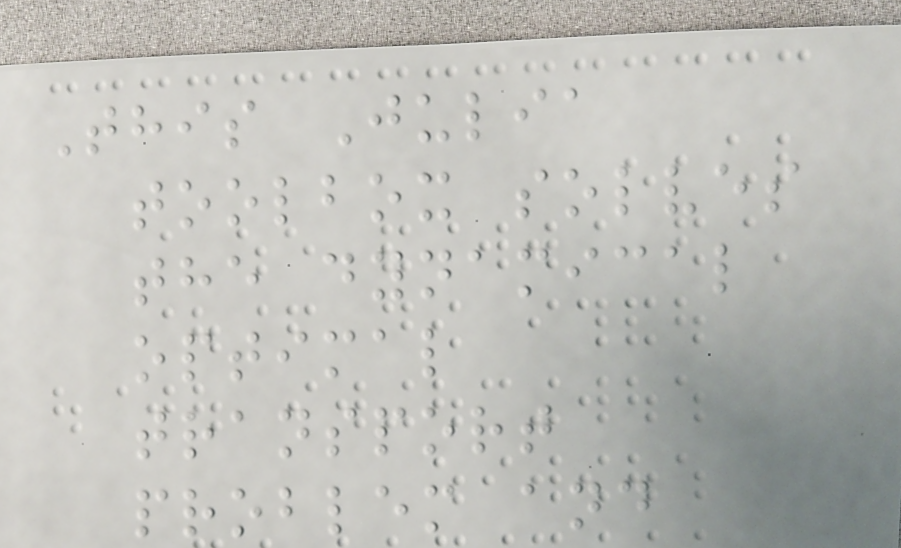This Julia
toolbox solves
the dynamical
optimal
transport
problem and
